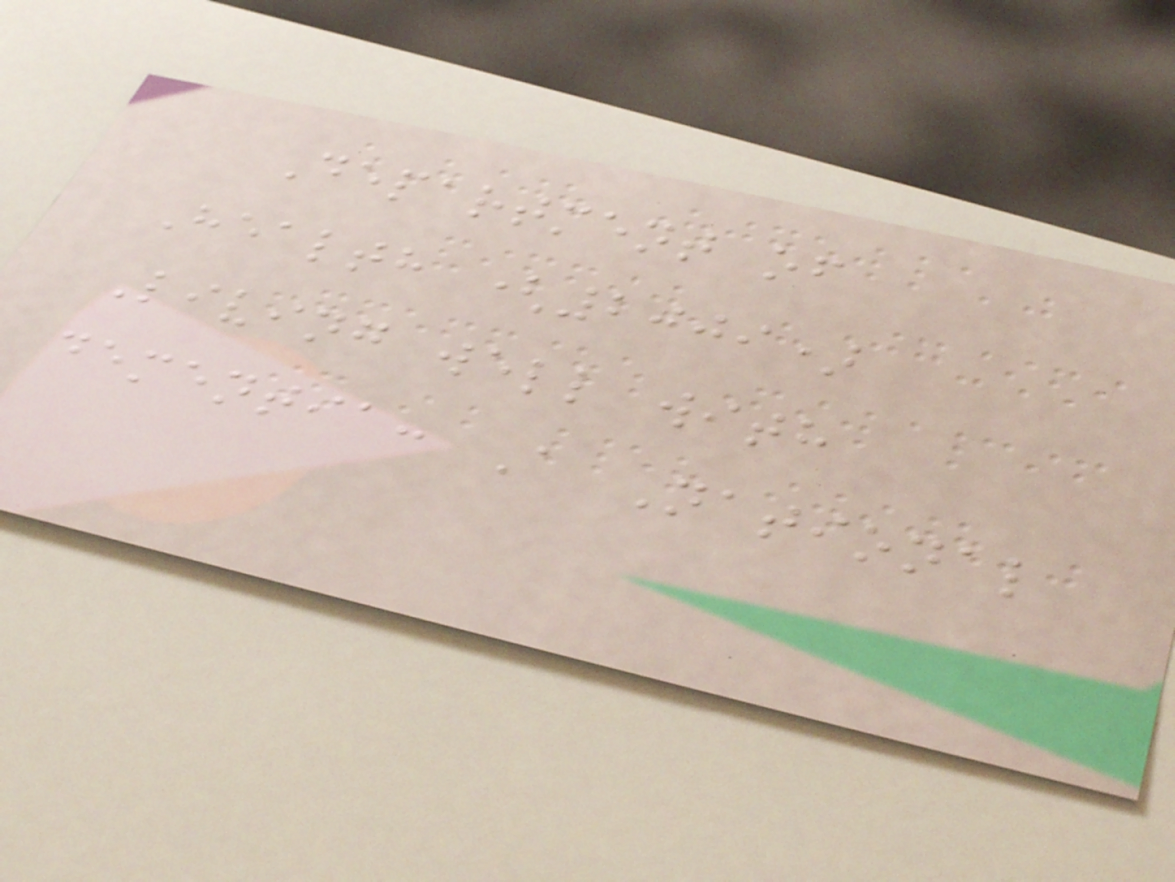Department of
Health (2009)
Living well with
dementia: A National
